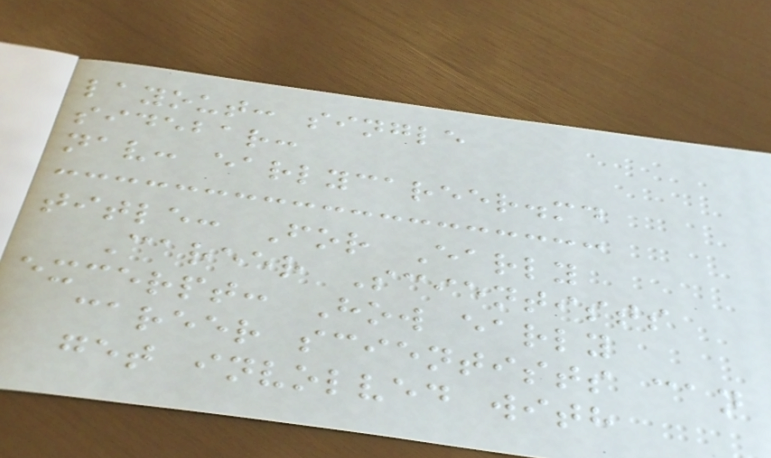layout: single
sidebar:
nav: earlycareer.md
title: For Early
Career Scientists
excerpt: How early
career scientists can
get involved with
